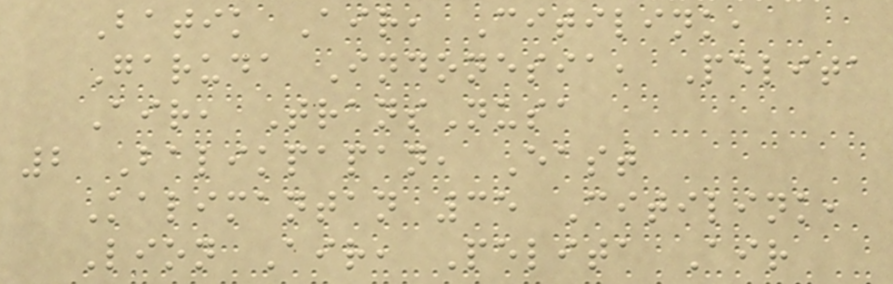Batik Air, Citilink,
Garuda Indonesia, Pelita
Air, TransNusa
2 Balikpapan, East
Kalimantan 35 Citilink,
Lion Air, Pelita Air
